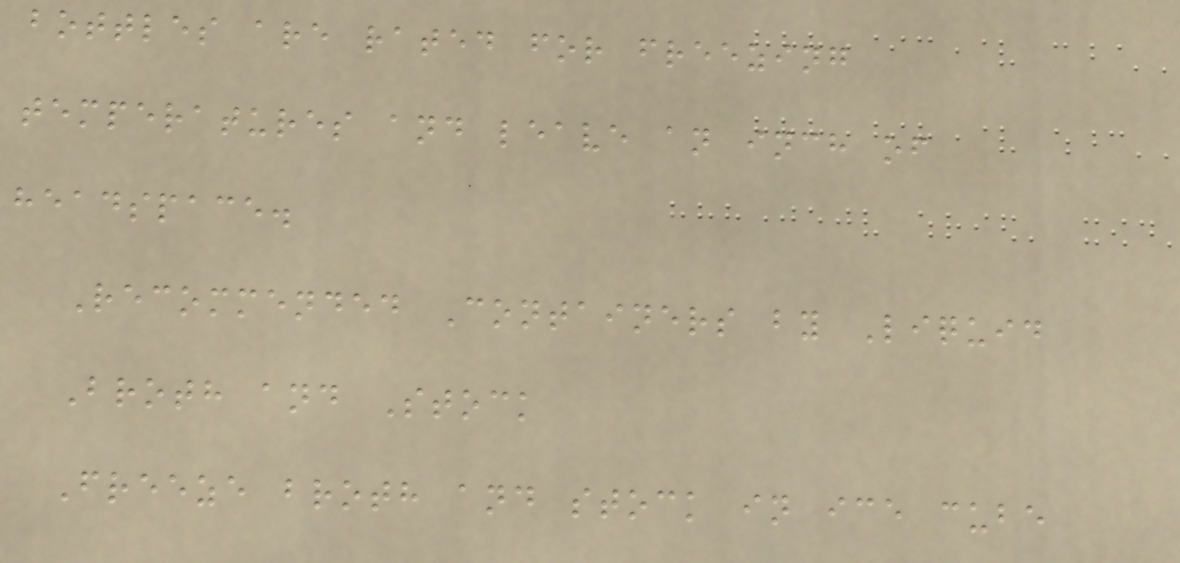bottles are rated for freezing
temperatures and leave an inch of
headspace.
Recommended Containers by Liquid
Broth and Stock
Freeze broth and stock in ice cube
